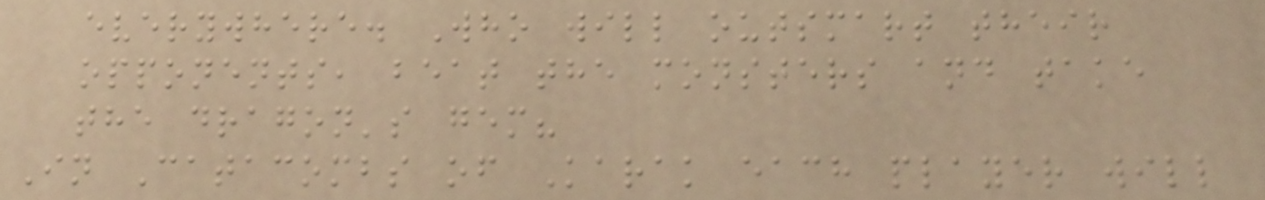everywhere. Who will outsmart their
opponents, beat the monsters and take
the dragon's gem?
In Catacombs of Karak each player will
